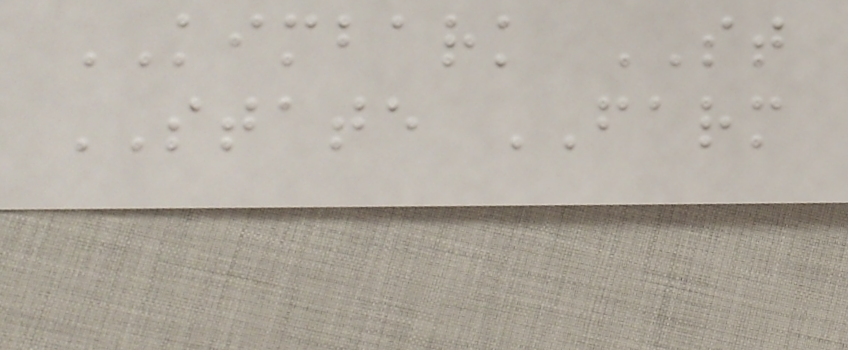KIMBARK ST
STATE FARM
